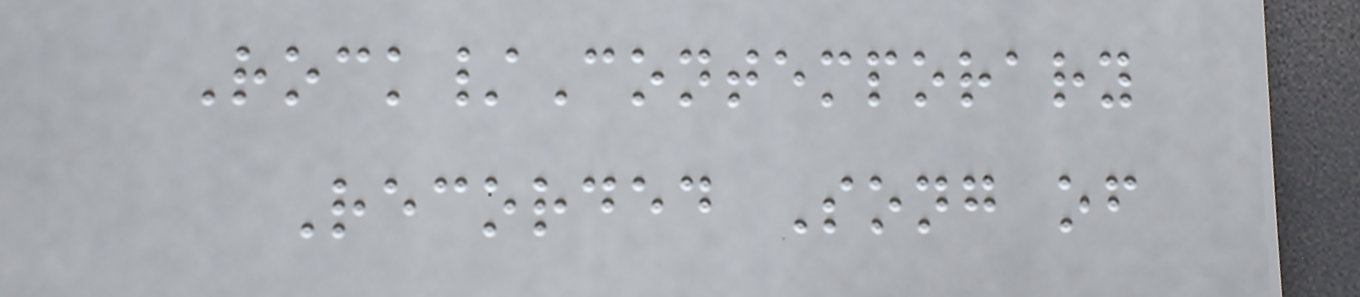Rock/Contemporary
Recorded Song of
